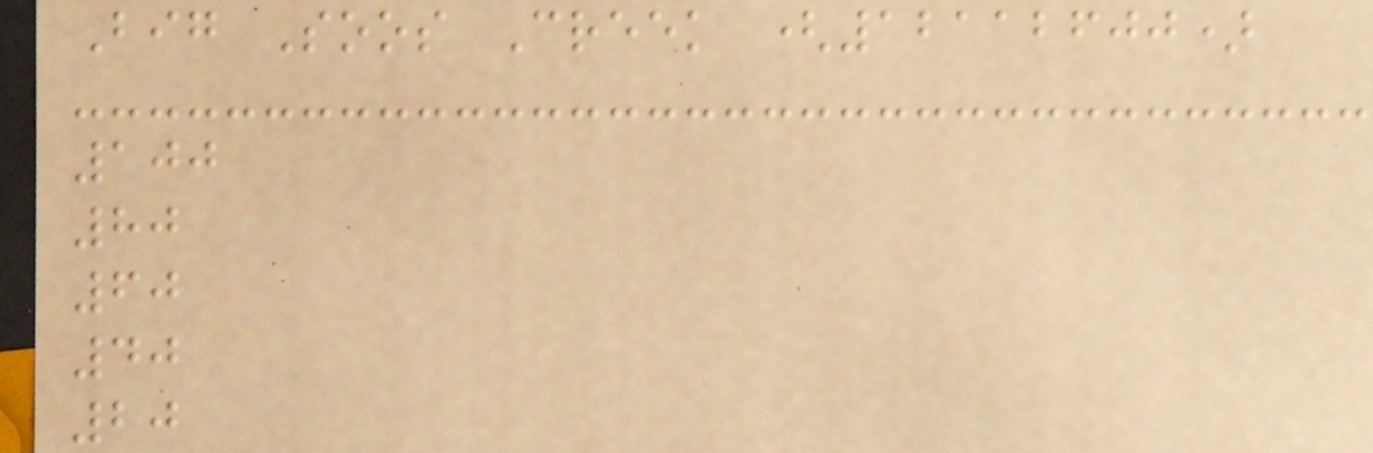Big Soos Creek (12112600)
100
80
60
40
20
